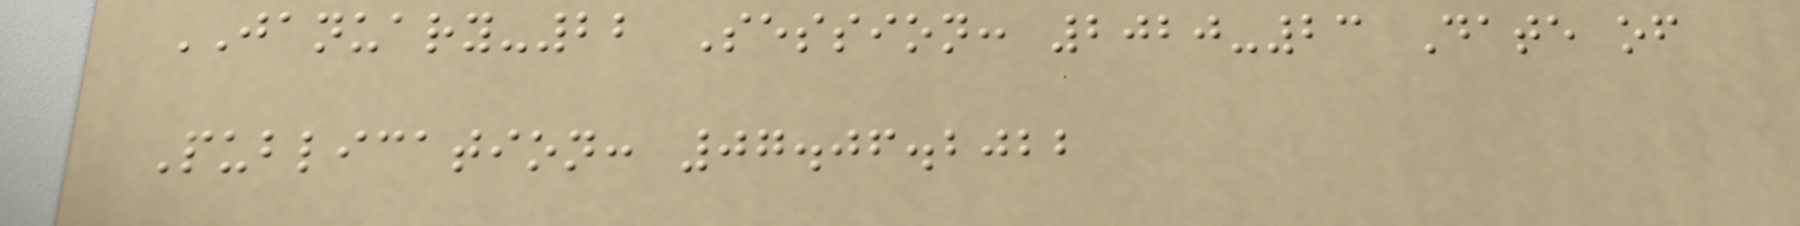JANUARY-22 Session: 2020-23 Date of
Publication: 07.06.2022
